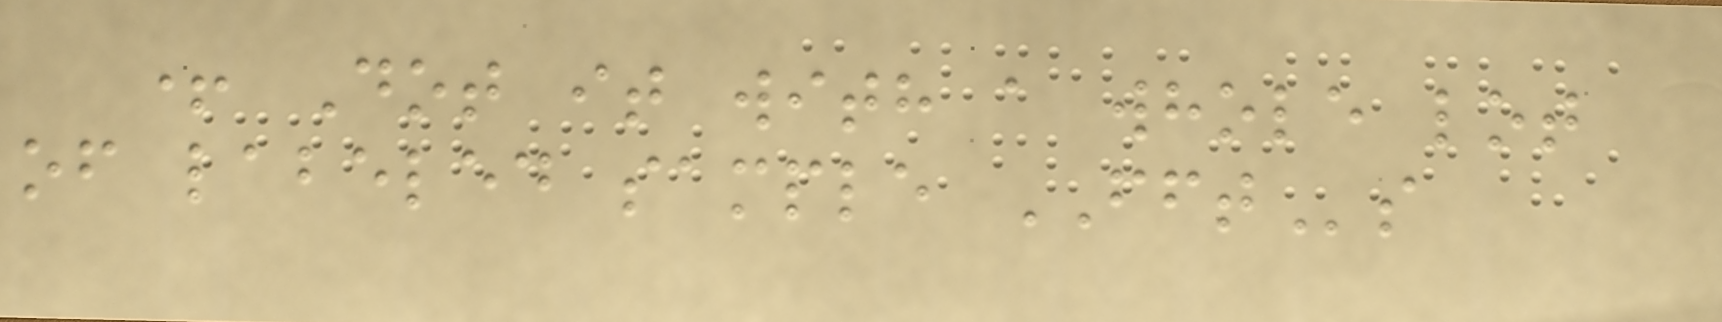+ Dot it with a whole lot
of labeled sample FFTs
